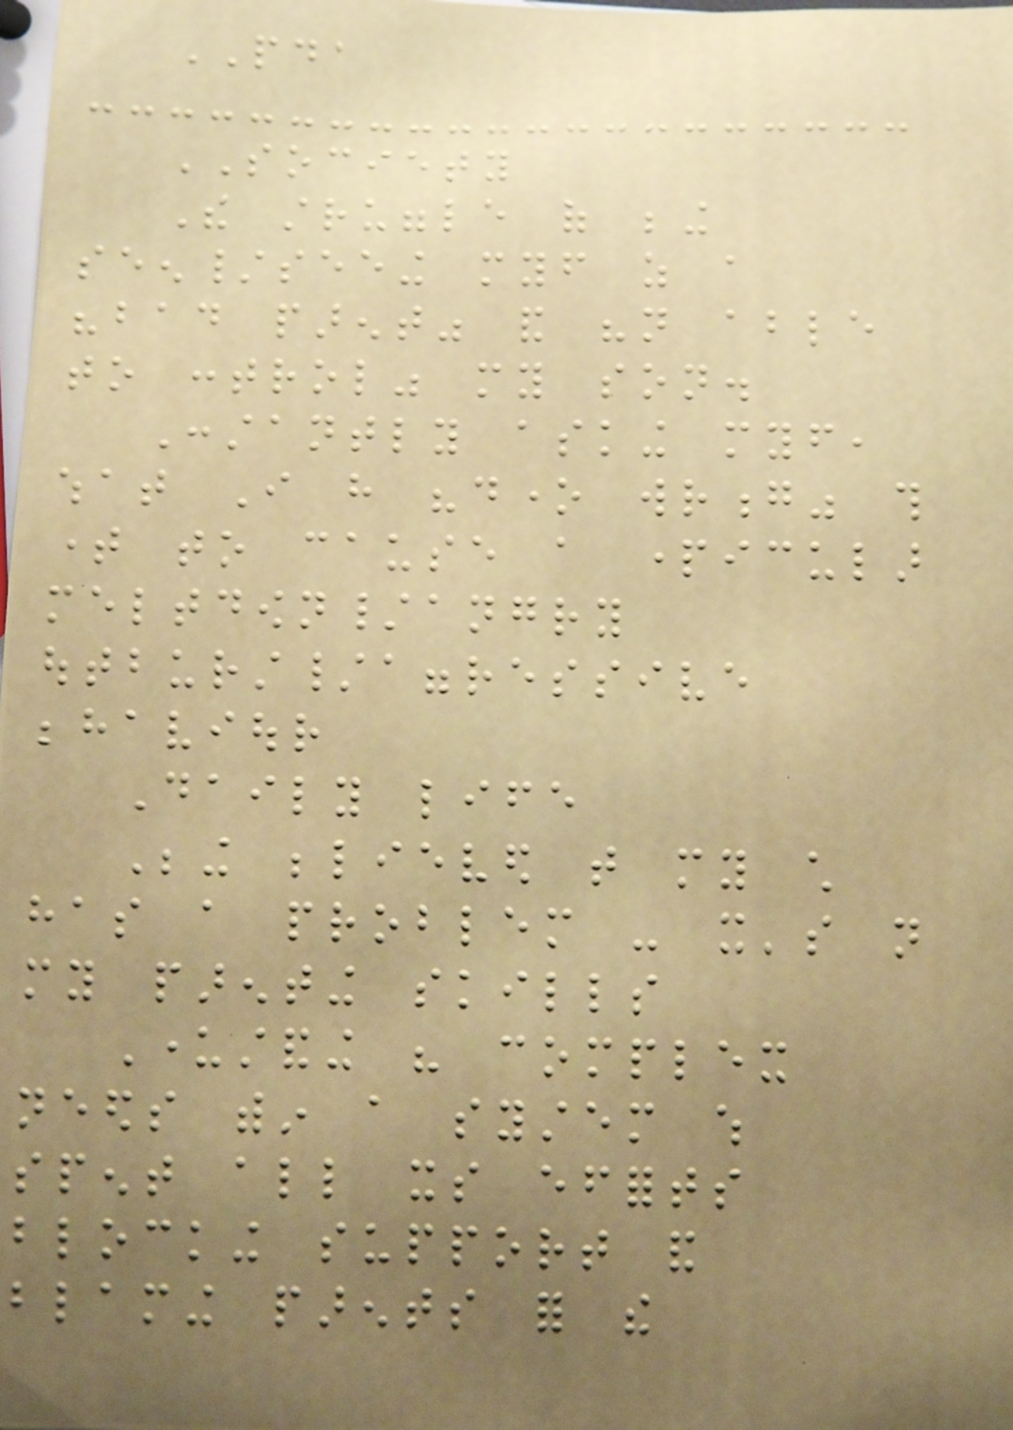PDA
SOCIETY
The struggle of being
seen/seeing myself as a
"bad parent" and "not able
to control" my son.
Constantly asking myself,
what I have "done wrong" this
time to cause a particular
meltdown/angry
outburst/aggressive
behaviour
Daily life
Being believed that my child
has a problem - it's not
my parenting skills
Understanding his complex
needs within a system which
spent all its efforts
blocking support and
blaming parents for the
